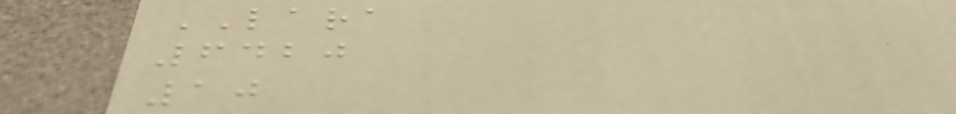LARA
6420
10
